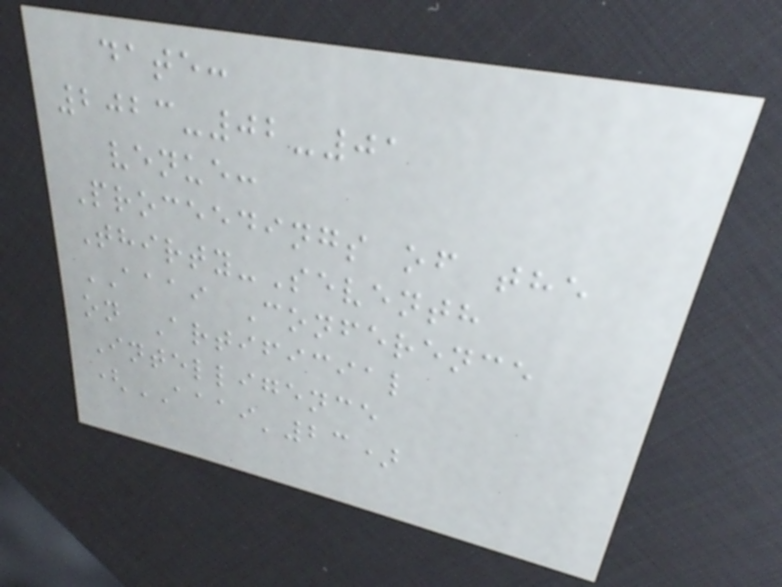date:
2023-02-01
venue:
Proceedings of the
Thirty-Seventh
AAAI Conference
on Artificial
Intelligence
(AAAI'23)
